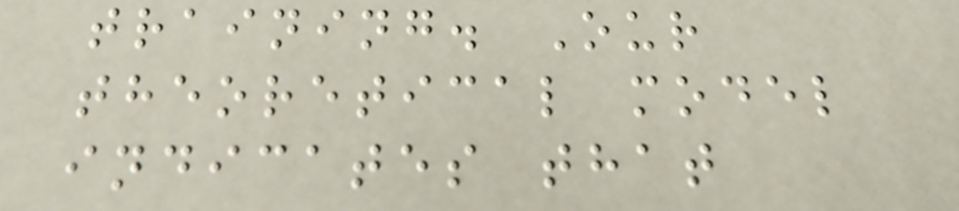training. Our
theoretical model
indicates that
